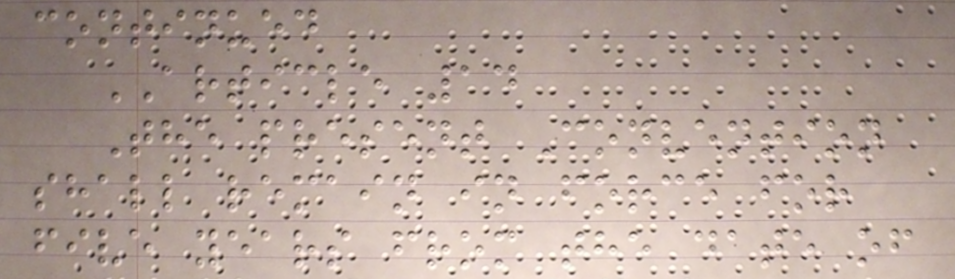continued
ARTICLE 14
The present Convention
shall remain in force for
five years from the date of
